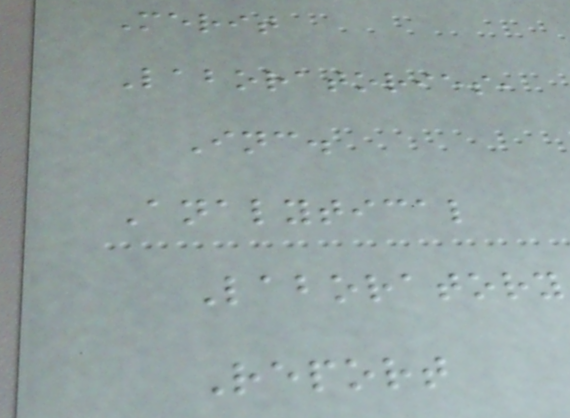Merit
Laboratories,
Inc.
Analytical
Laboratory
Report
